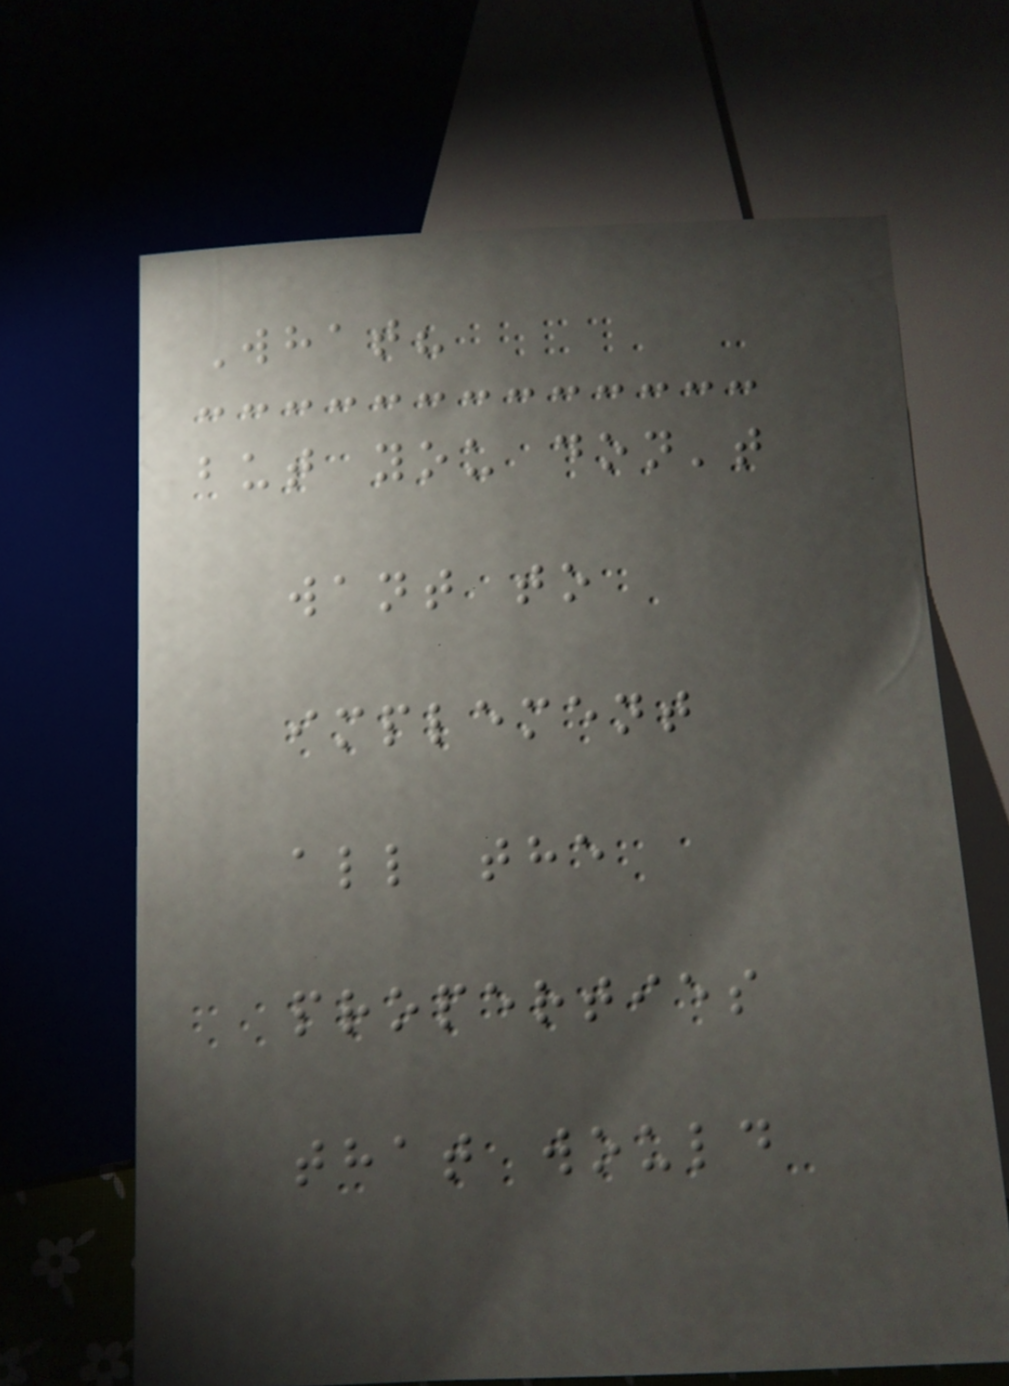What?
but you don't
want to
implement
all the
properties
that would
